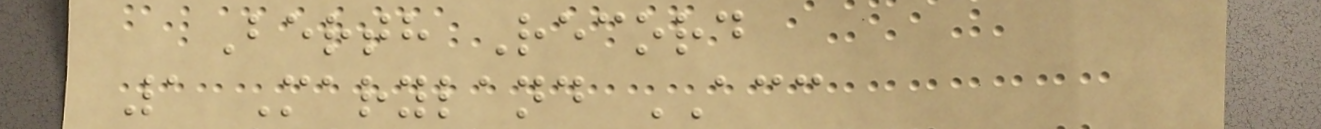Berth Record
1 Maryland ACC
